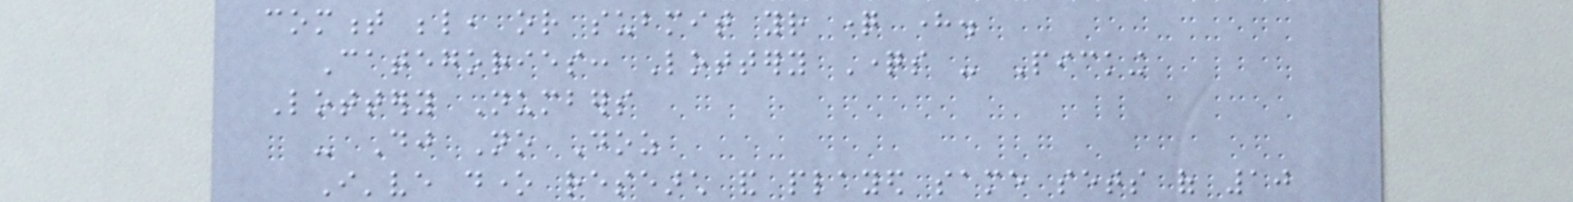comment below, or submit your question here.
Categories: Lottery Questions - Picking
Lottery Numbers
- Dj No Doz
I've done research and played same sets of 10
